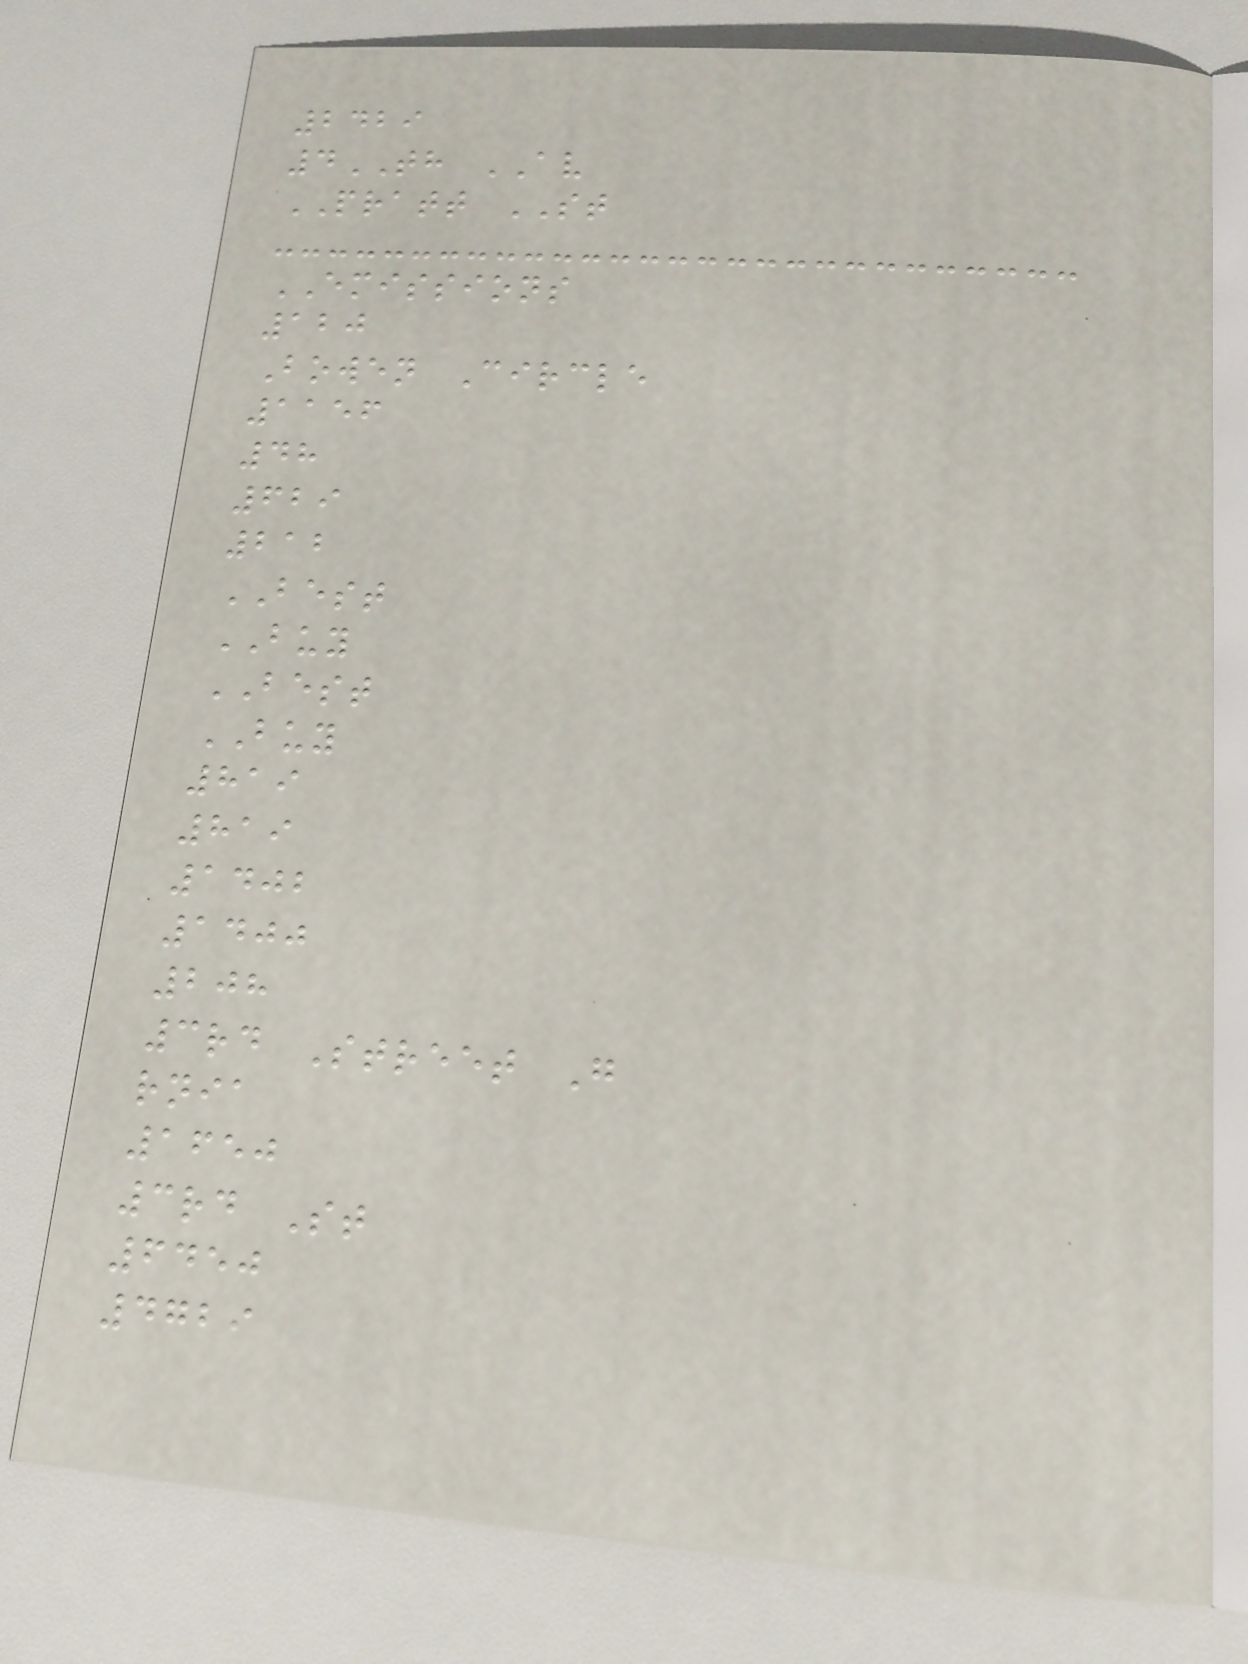2429
4TH AV
PRATT ST
EMISSIONS
120
Bowen Circle
1156
48
629
212
BEST
BUY
BEST
BUY
819
819
1402
1400
208
3rd Street G
rnia
1650
3rd St
6450
4729
